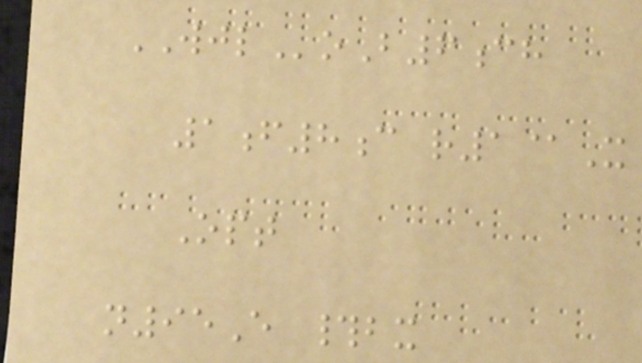WJLoB6ch
1f8c r1@X
Opt
n95E #bx
